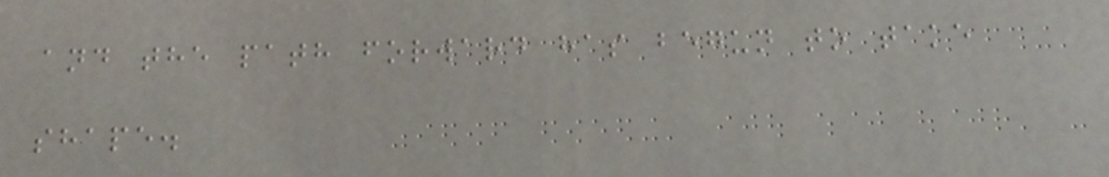and the path forward has begun to take
shape.
